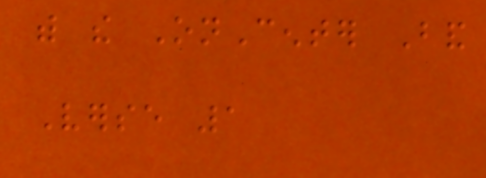with the OnCenter Band
Verse 1
